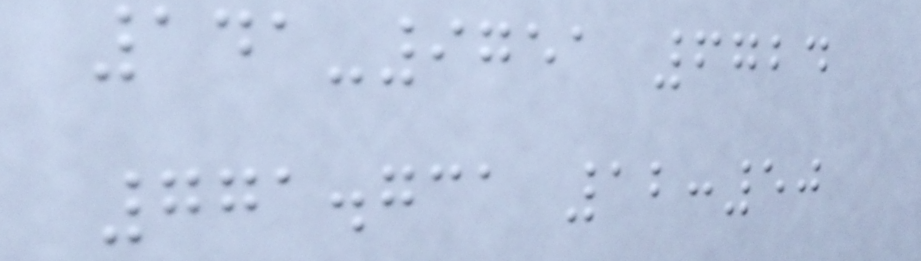141-9751 6724
771.731 12:50
